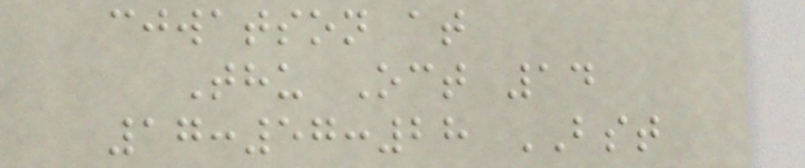cjwatson at
Thu Oct 14
17:57:28 BST
